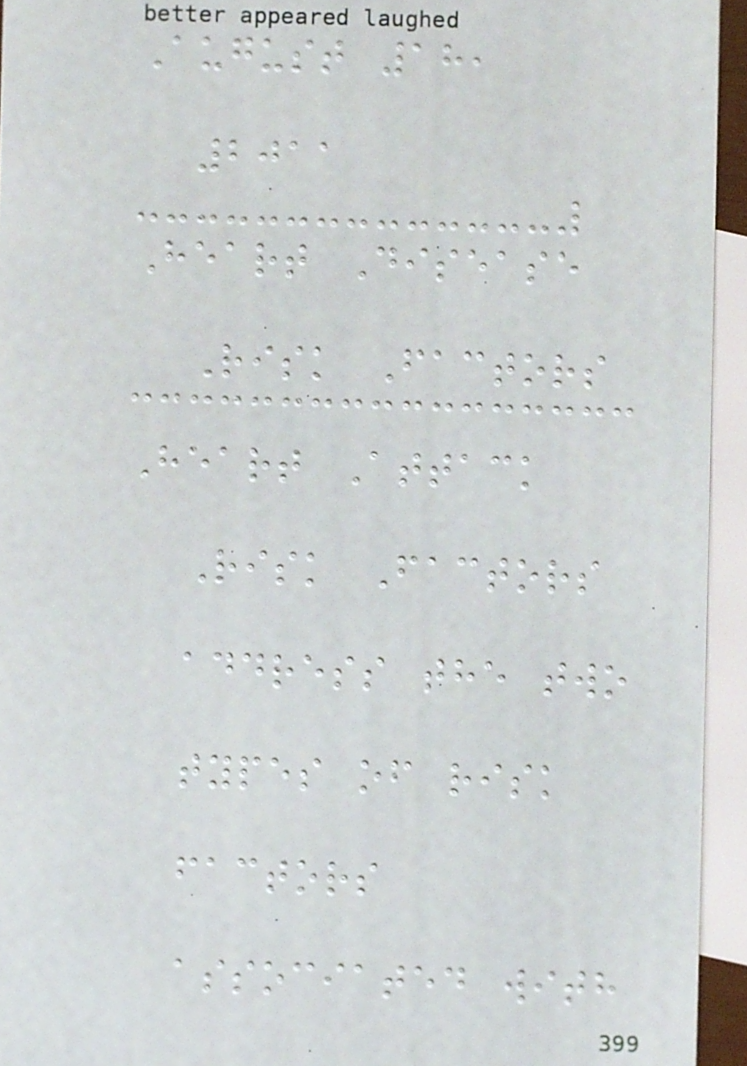August 18,
2011
Heart Disease
Risk Factors
Heart Attack
Risk Factors
address the two
types of risk
factors
associated with
